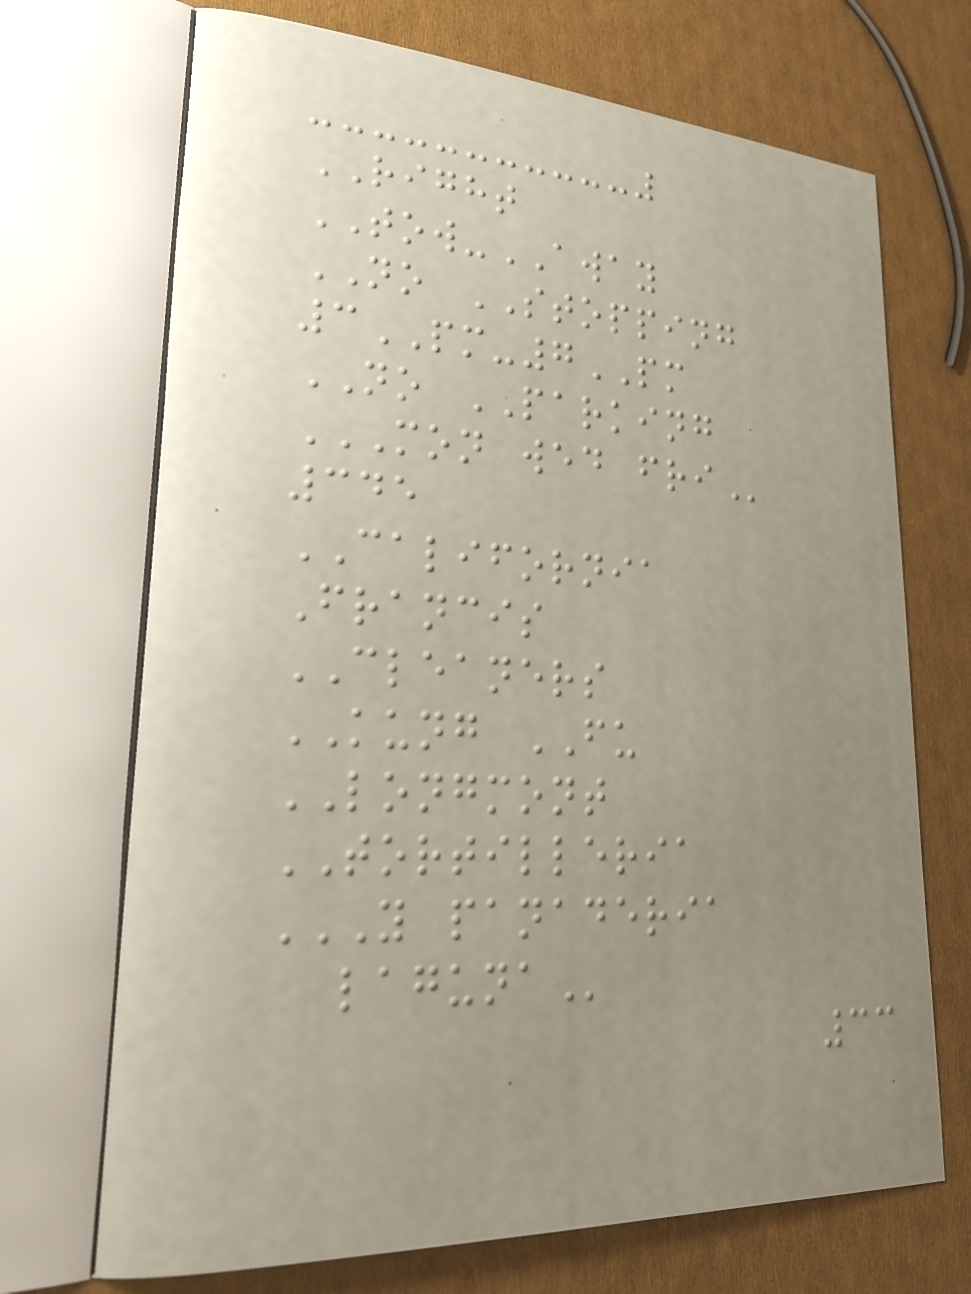RIGHT
TOW-AWAY
NO STOPPING
3PM-7PM
NO PARKING
MON WED FRI
345
CALIFORNIA
Francis
CLEANERS
KUNG FU
LONGMONT
TORTILLERIA
Y PANADERIA
LAGUNA
33
